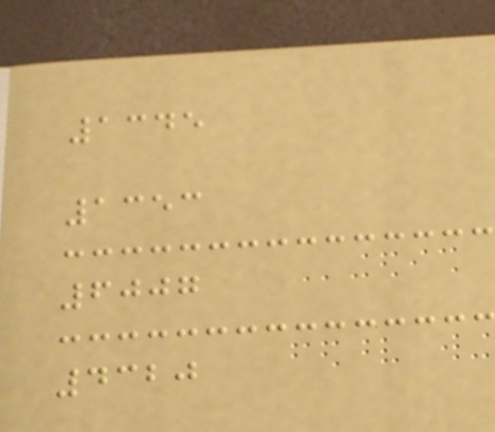1345
1353
6007
4320
